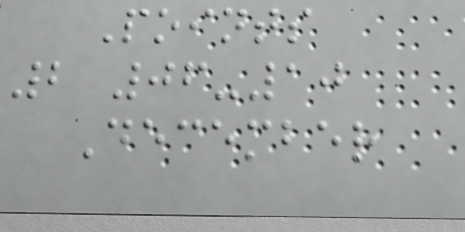Points
2 06-10
December
